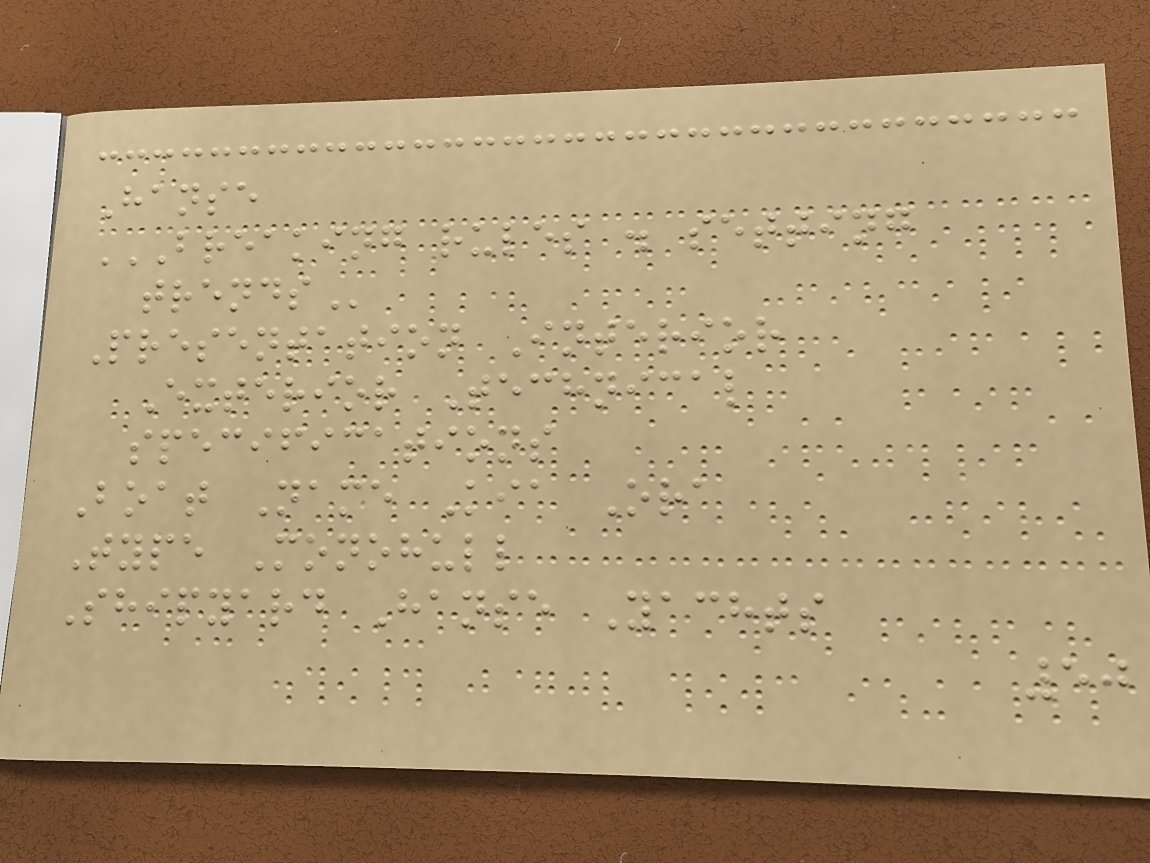Hanse
BREAKING RULES . SETTING
TRENDS
Presentation Interior
Exterior Technical
specifications
Boat Name Kia Ora
Type Monohull
Shipyard Hanse Yachts
50
